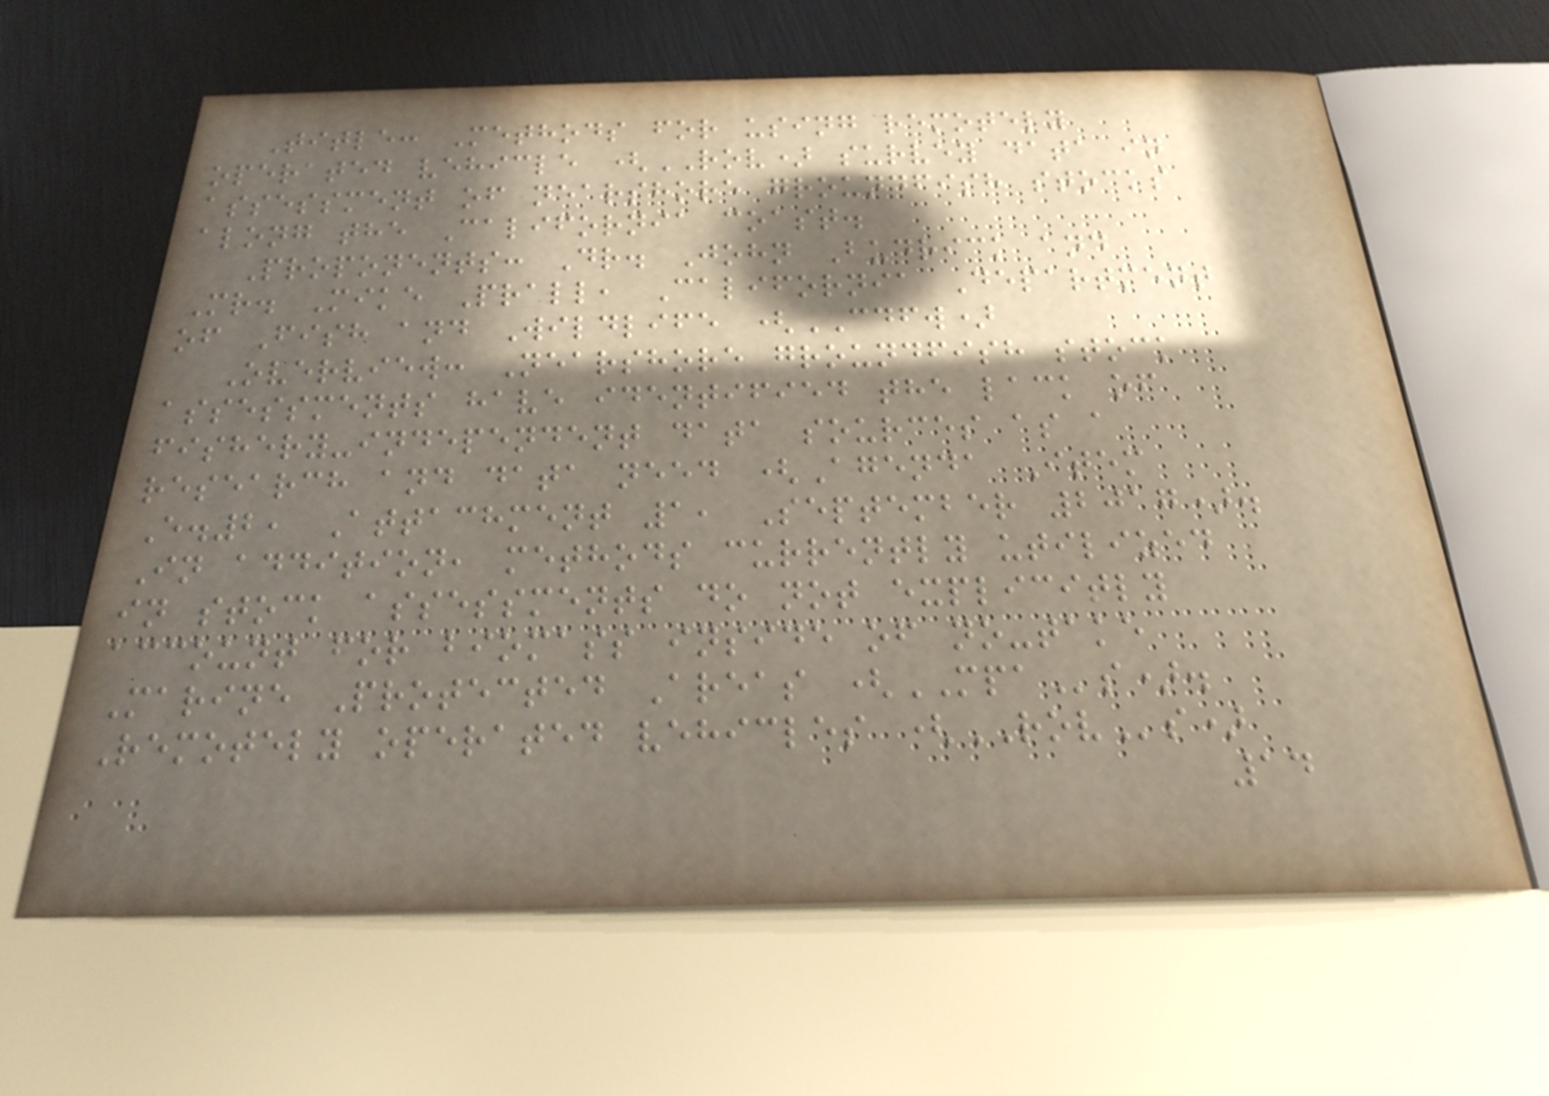Title: Methods for using remotely
operated vehicle (ROV) survey data in
assessment of nearshore groundfish stocks
along the California coast.
Proponents: Dr. John Budrick and
Mr. Mike Prall, California Department
of Fish and Wildlife (CDFW)
Overview: Nearshore groundfish stock
assessments have identified the lack of
fishery-independent data sources as a
research and data need (Agenda Item
E.2, Attachment 1, September 2017).
In addition, methods currently utilized
in stock assessments do not explicitly
account for biomass inside of no-take
Marine Protected Areas (MPAs).
Remotely operated vehicles (ROVs)
14
